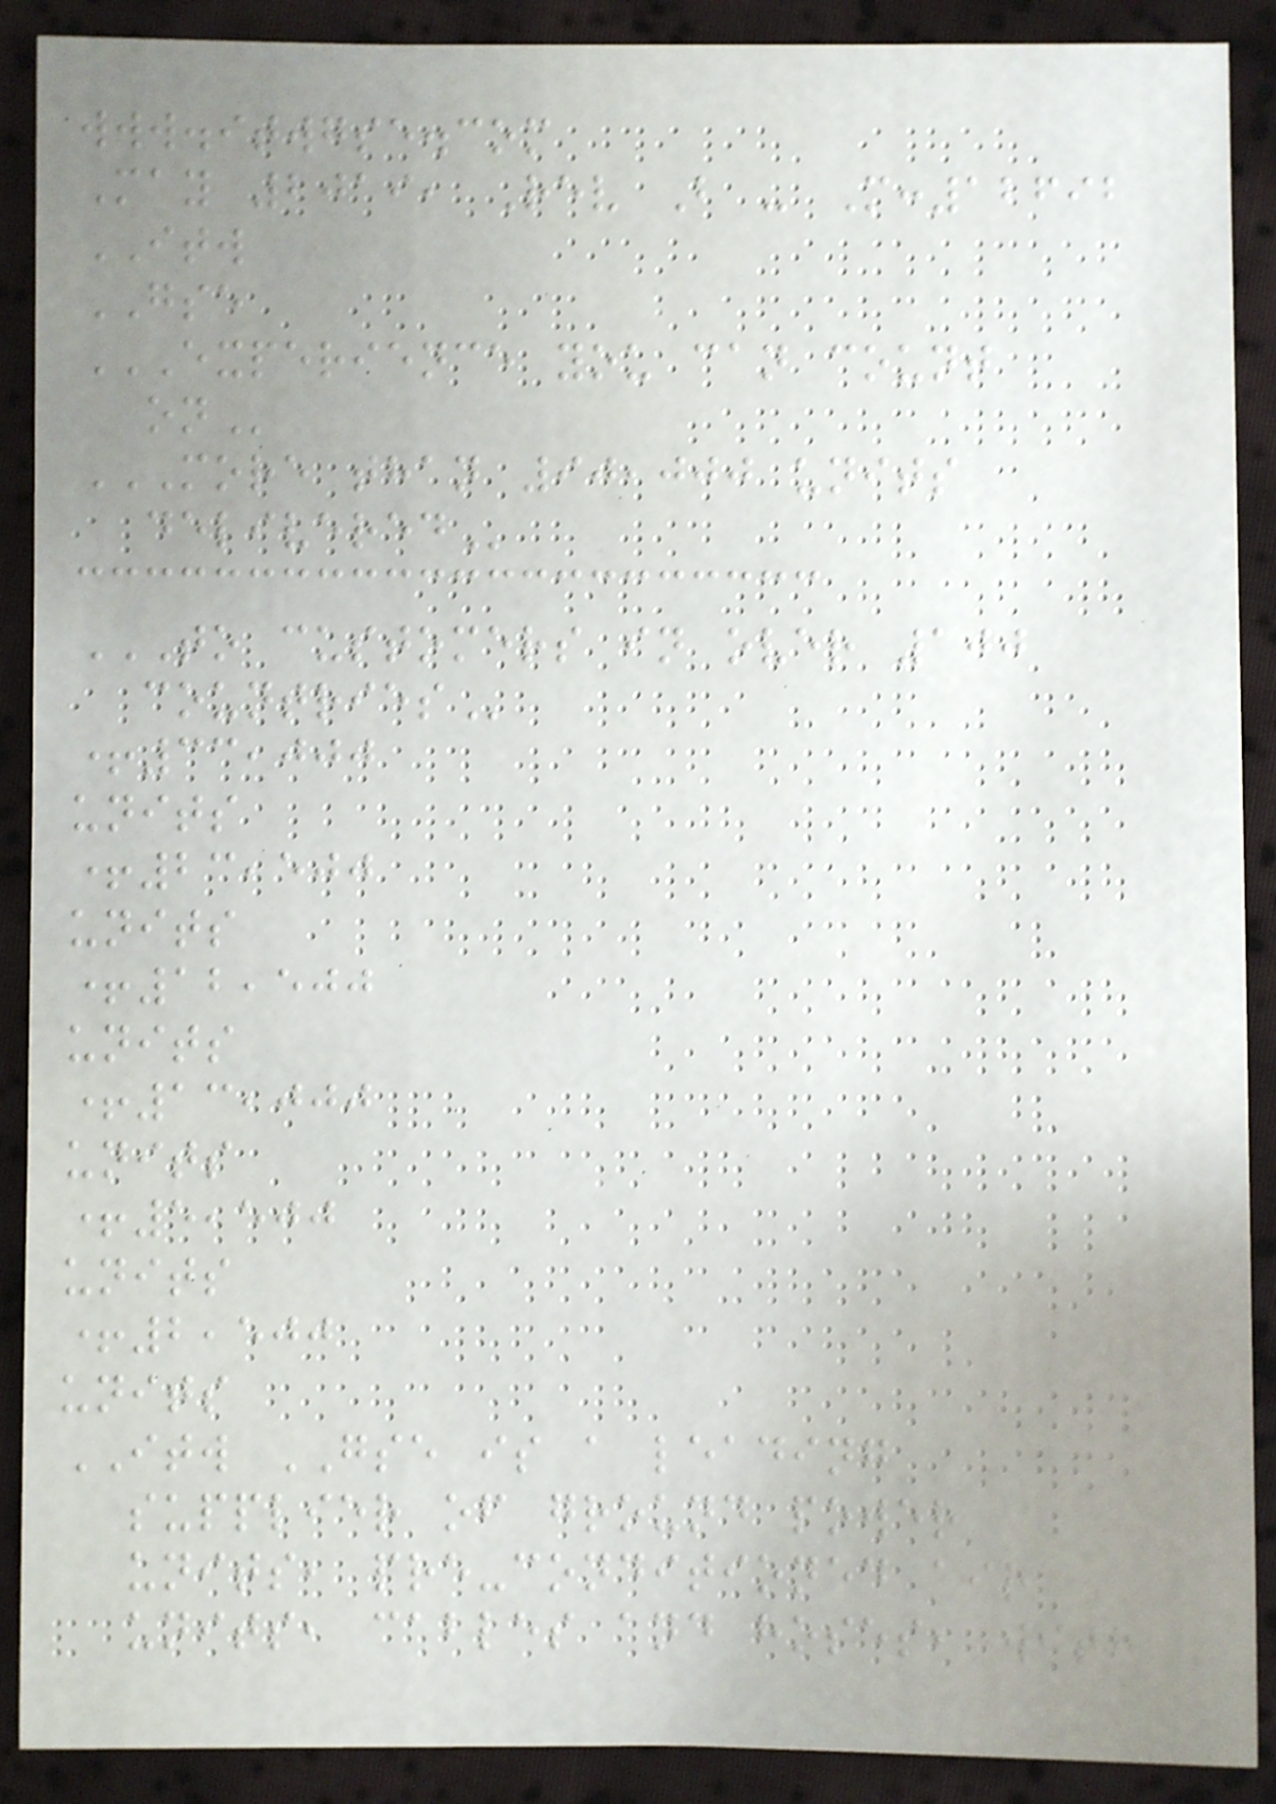www.itwgse.com
May 2019, Rev B - M:12692
ITW
GSE
EXPERIENCE YOU CAN COUNT
ON
MORE THAN 90,000 UNITS
DELIVERED
TO CUSTOMERS IN OVER 100
COUNTRIES
+33,000
units
+23,500
units
+12,500
units
+13,000
units
+5,500
units
+2,500
units
ITW GSE is a leading
supplier of ground power
units, pre-conditioned air
units, cables and hoses, with
